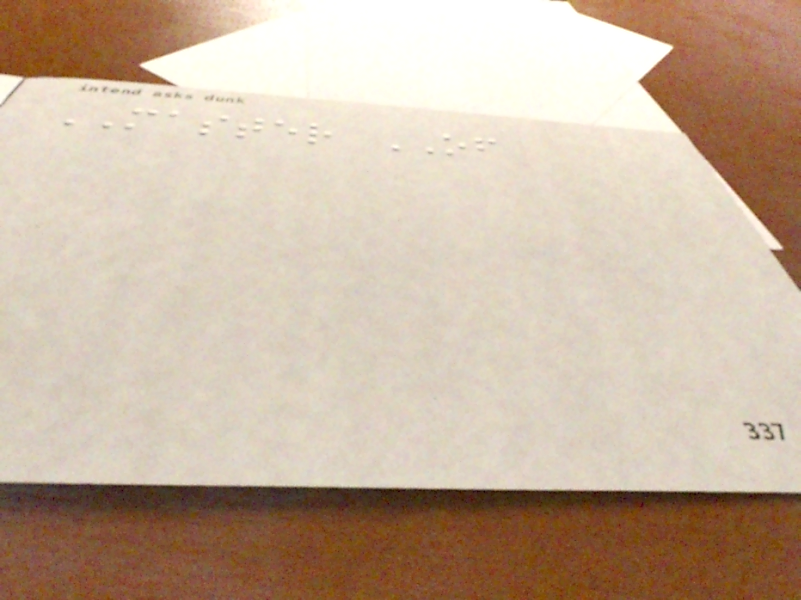MASTER OF
